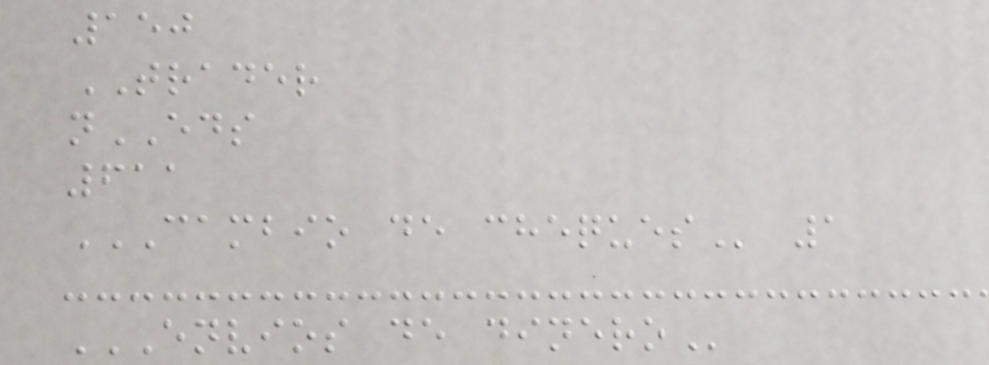150
TRADER
nEDS
611
CAMBIO DE CHEQUES 1
ENVIOS DE DINERO
